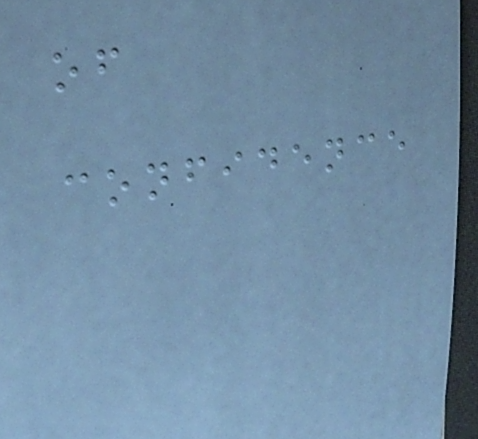of
confidence
